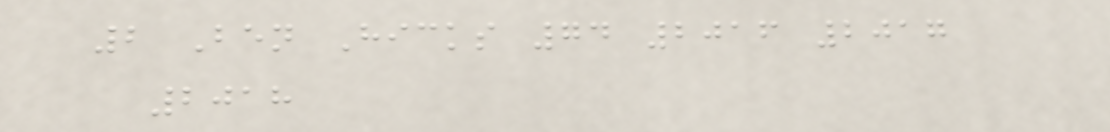2 Ben Hicks 74 2016 2017
2018
